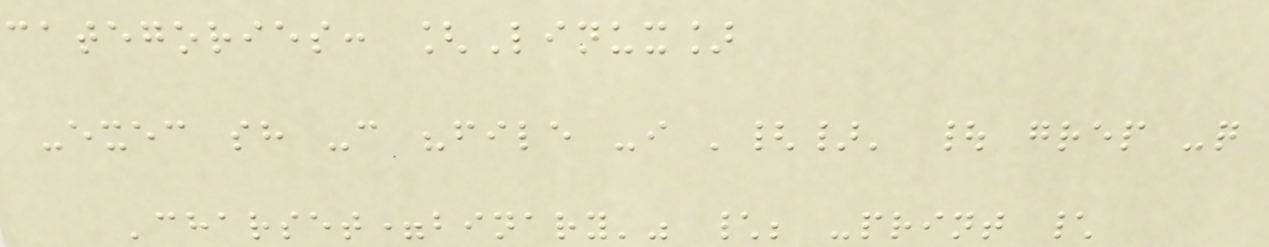categories: [Linux]
-exec sh -c "file -i '{}' | grep -q
'charset=binary'" \; -print \
